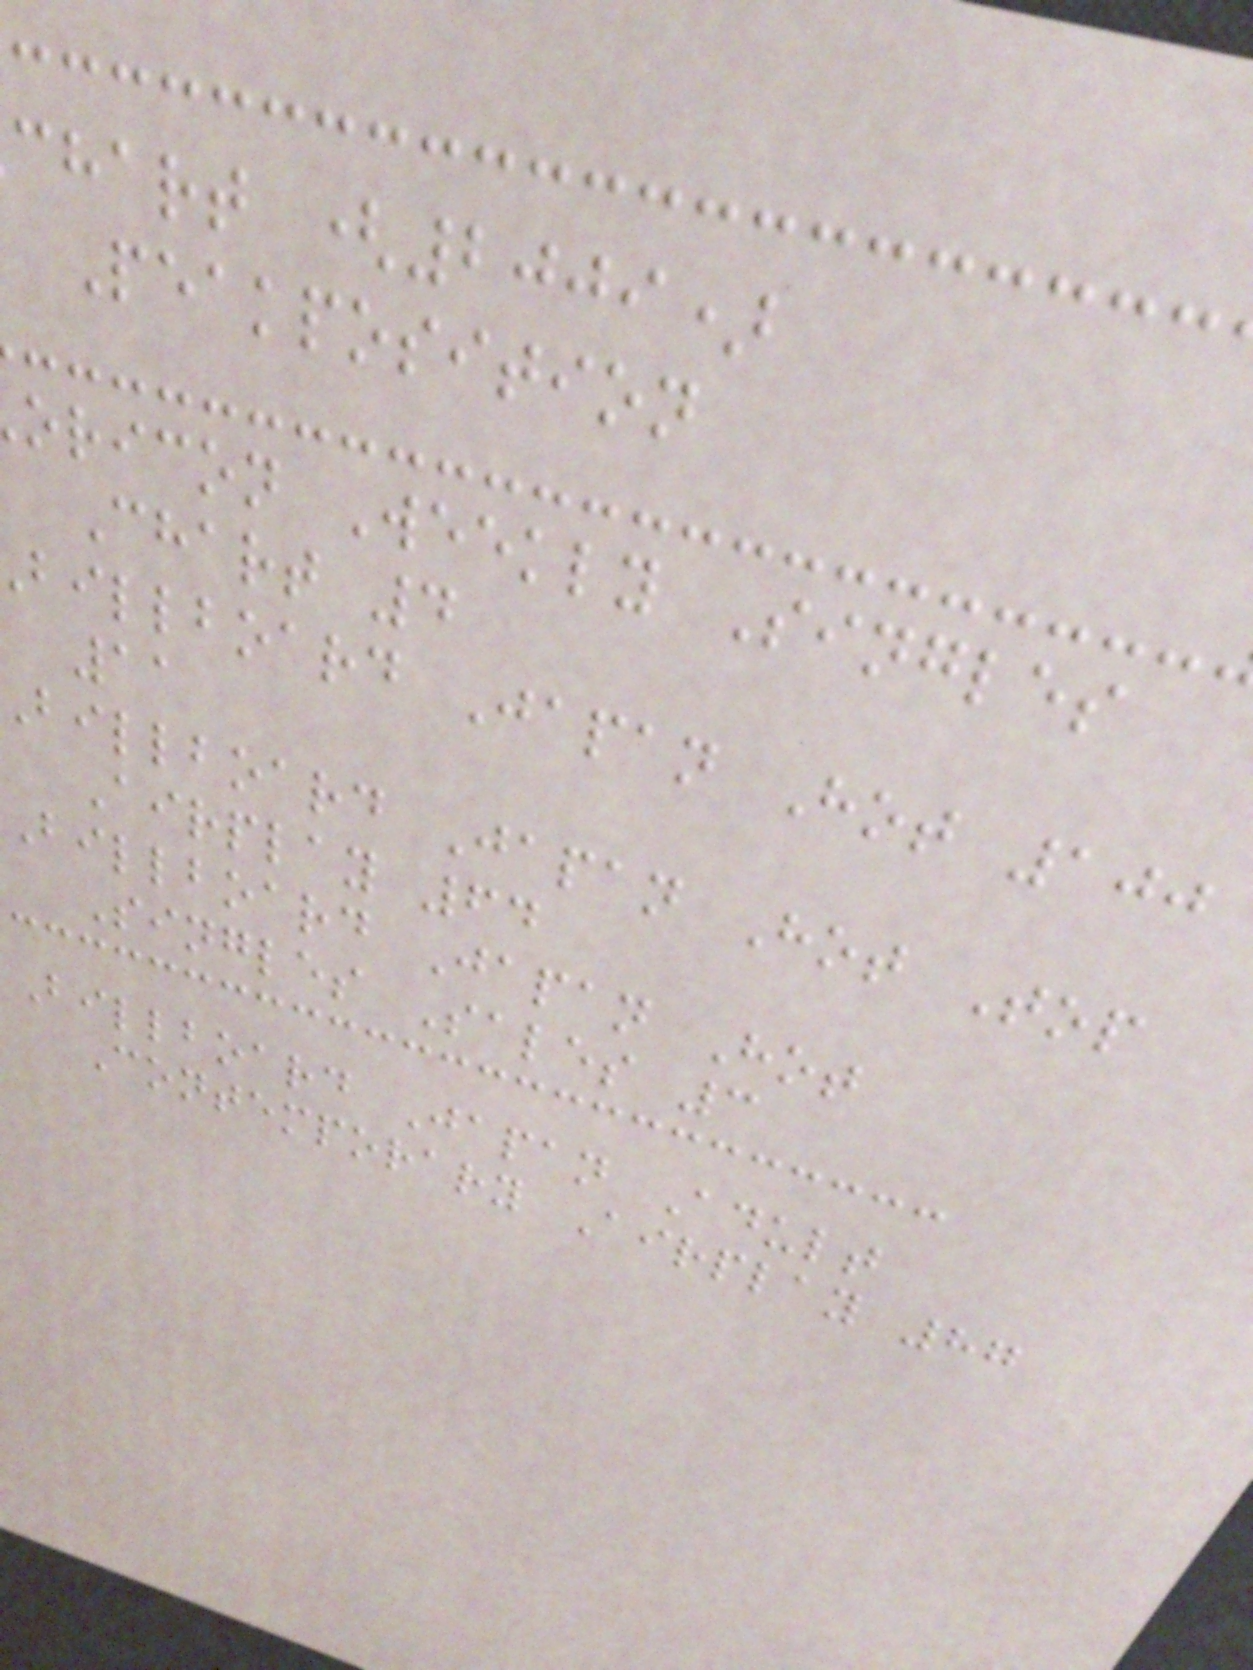chart (2009)
Peakposition
oricon Weekly Singles
Chart 4
billboard Japan Hot 100
11
billboard Japan Hot Top
Airplay 64
Billboard Japan Hot
Singles Sales 3
Billboard Japan Adult
Contemporary Airplay 87
